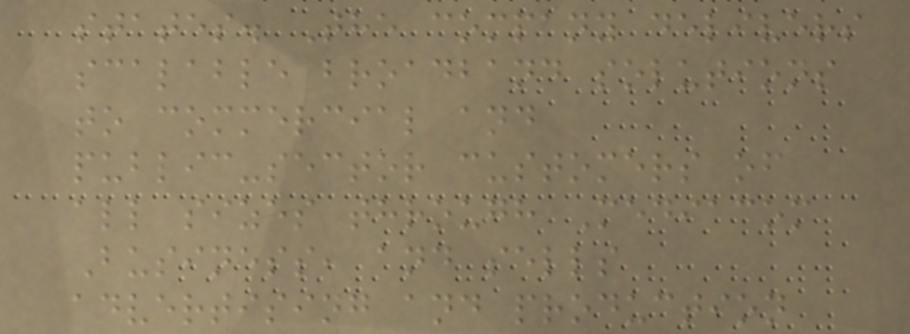states. The company delivers
scalable broadband solutions
to commercial and
public-sector customers of
all sizes through Mediacom
Business, and sells
advertising and production
